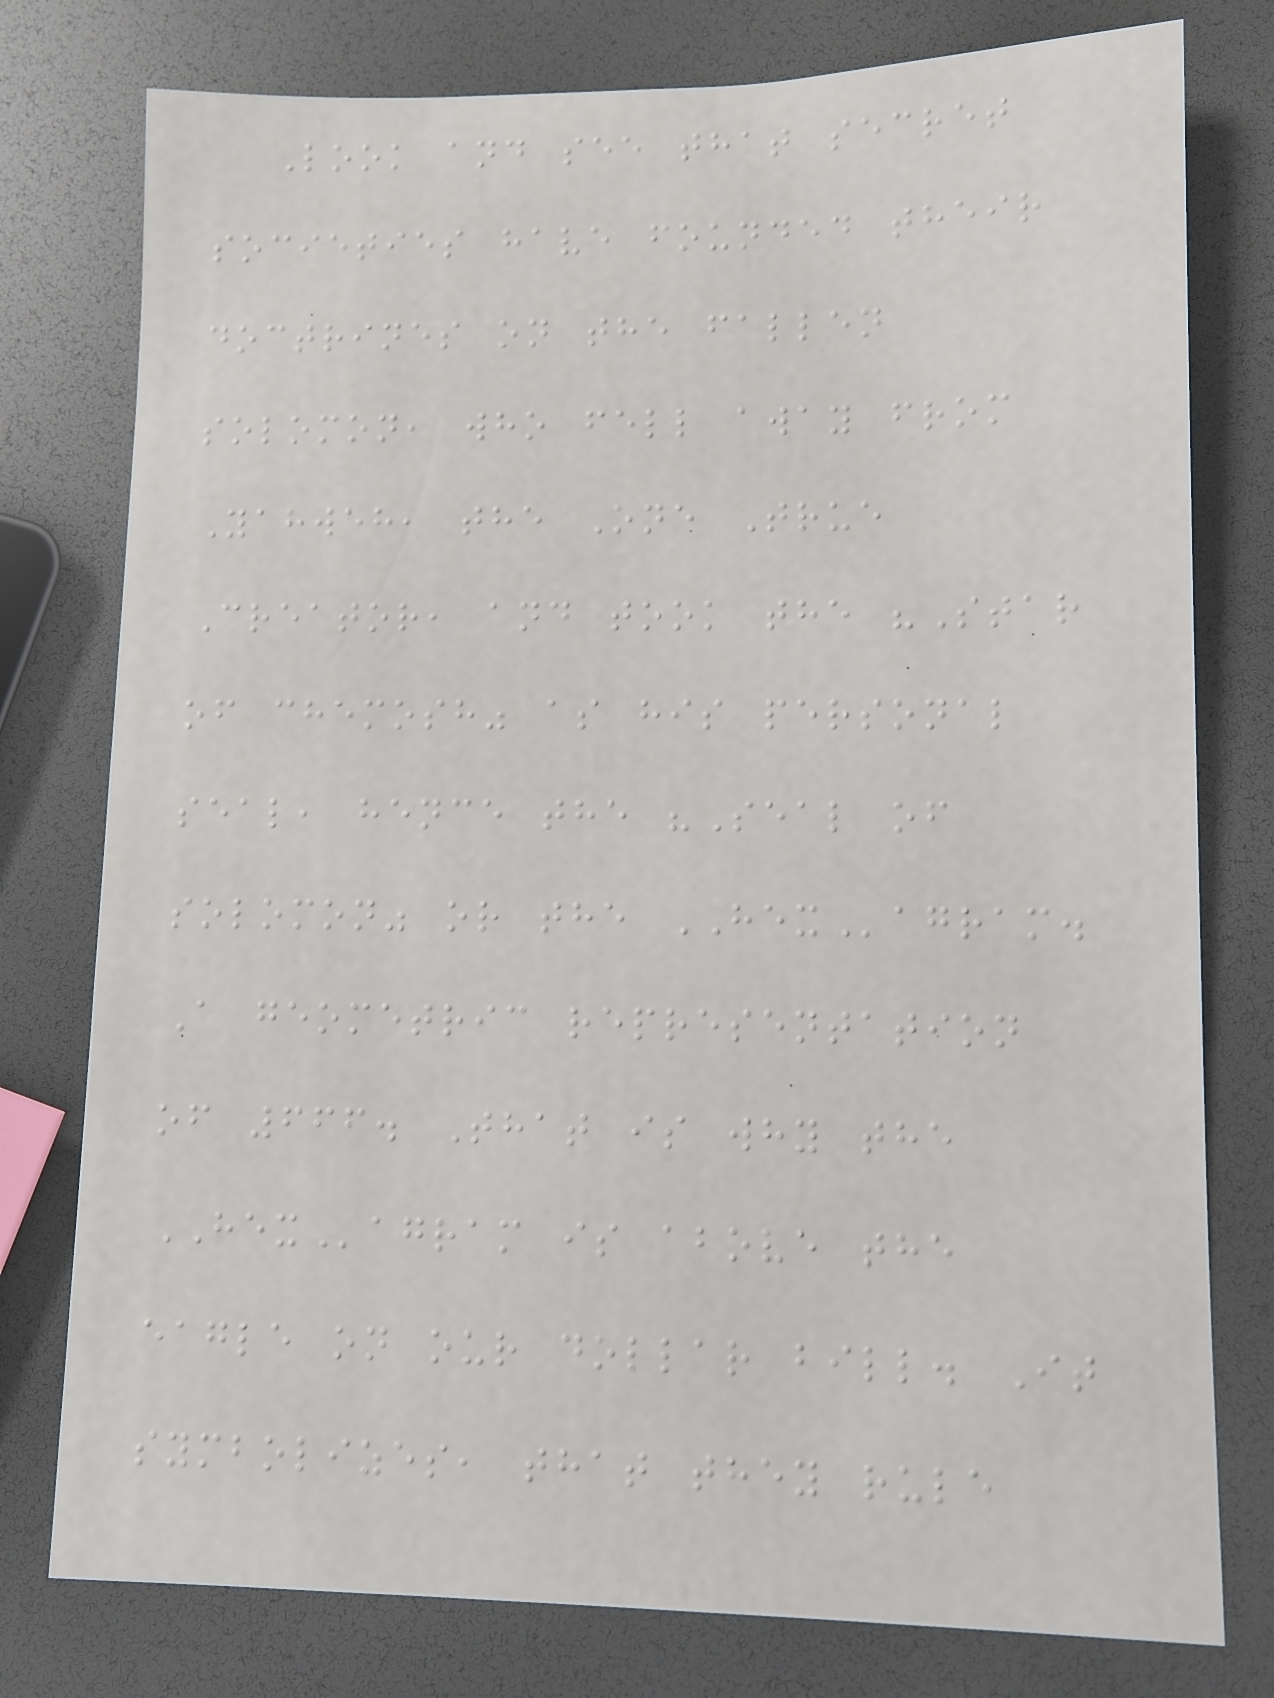Look and see that secret
societies have founded their
doctrines on the fallen
solomon, who fell away from
Yahweh, the One True
Creator, and took the "Star
of chemosh" as his personal
seal, hence the "Seal of
solomon" or the HEXagram.
A geometric representation
of 666. That is why the
HEXagram is above the
eagle on our dollar bill. It
symbolizes, that they rule
